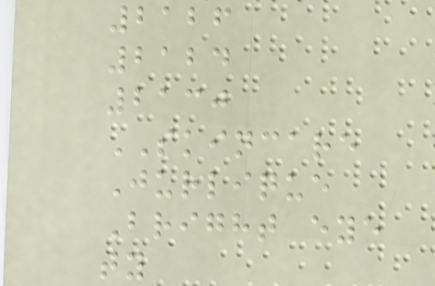2126
2124
2130
SKINCARE
Jurlique
Bright eye
ty
